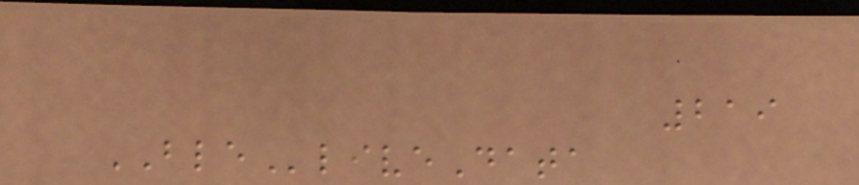219
BLEliveData
